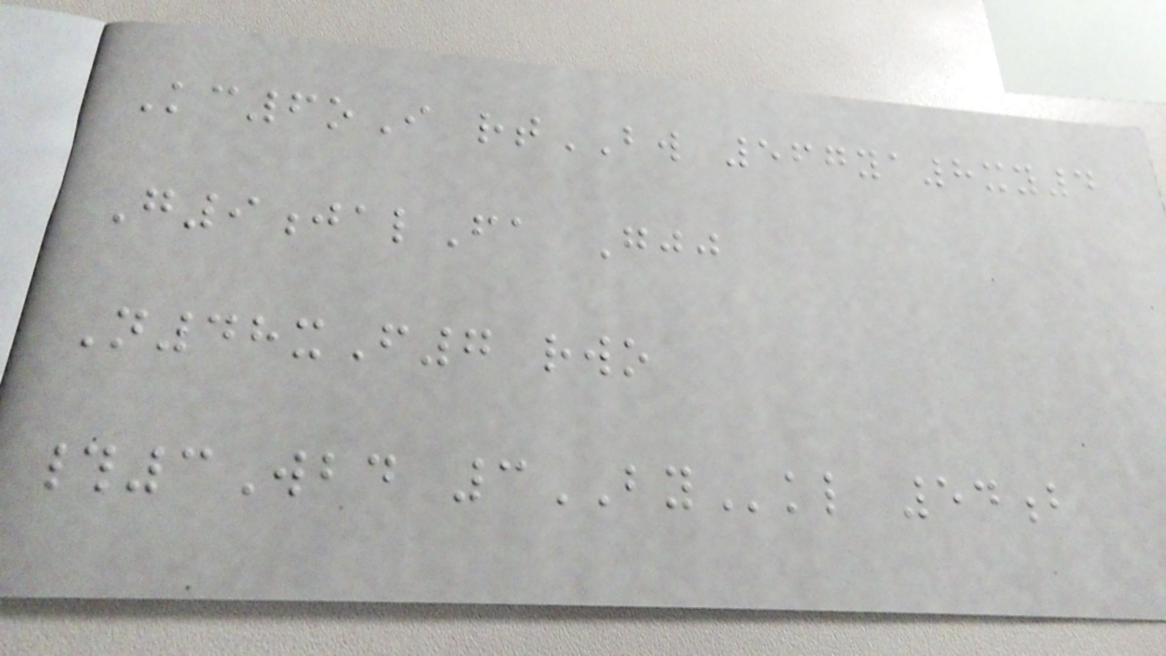Kc6oI rtBW 567ya8xy4
G9jalFa Gjj
N48xF7 rwo
#3Wbd 3BYkl 54b
